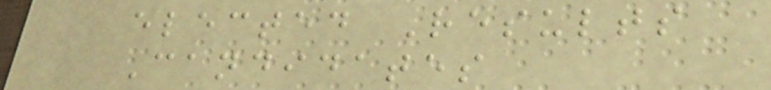elected Results
Candidates
